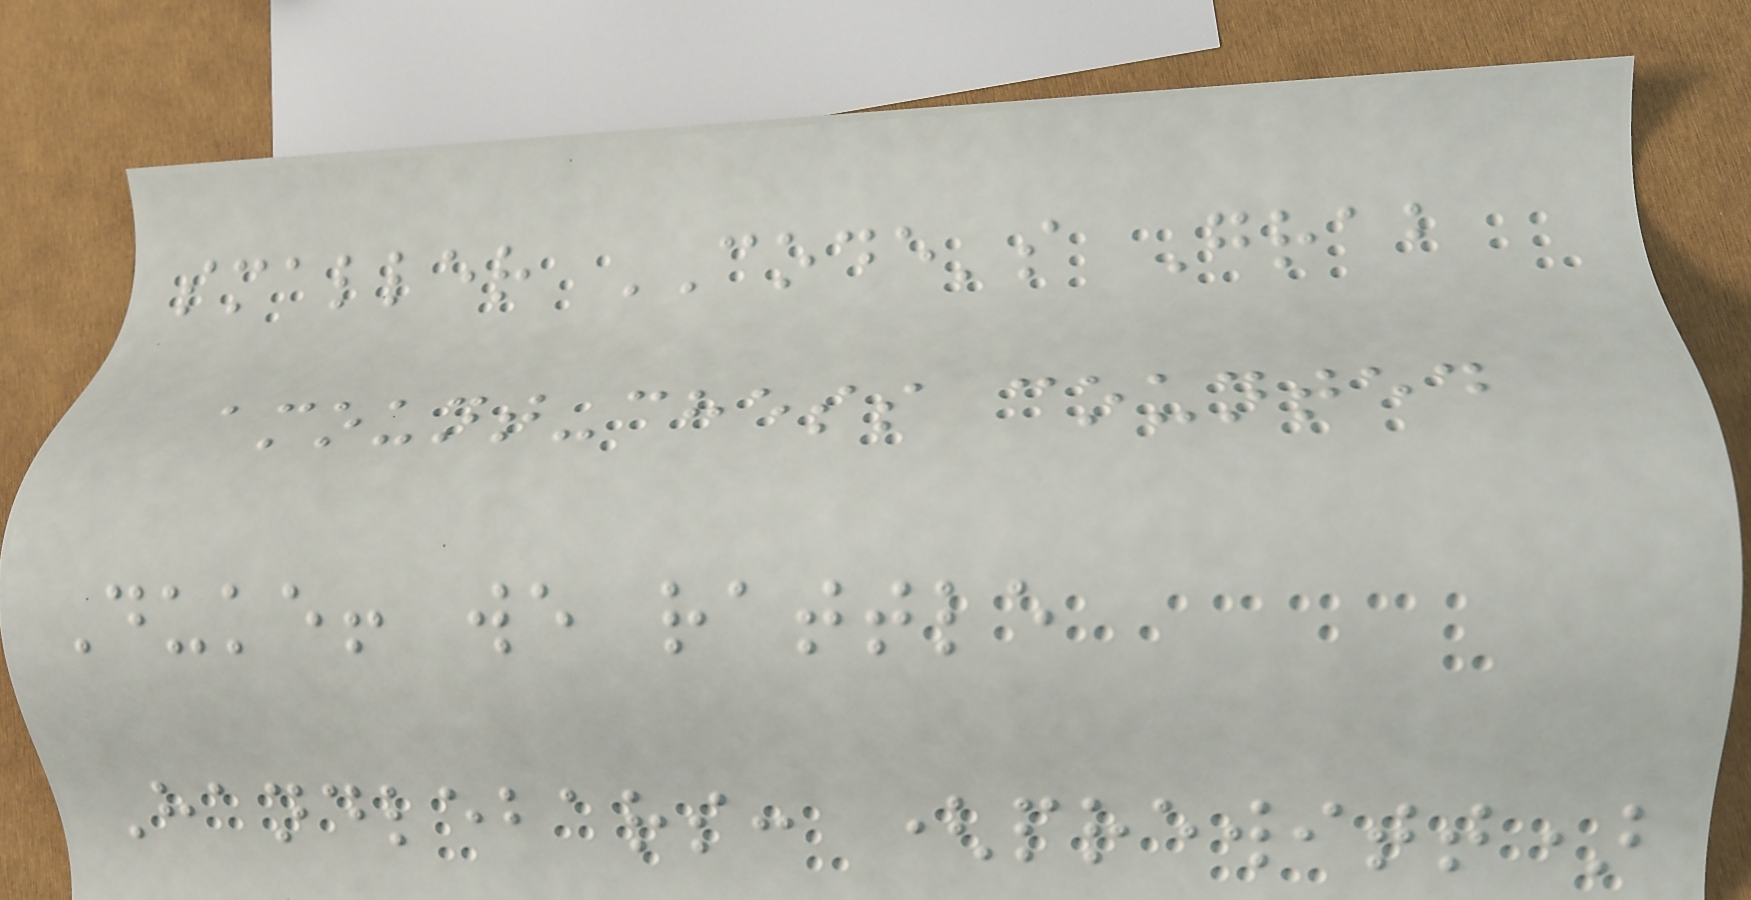smaller CODE's Grab
amount-chess counted
Duke! we rattle
Handlebars: (prewitt)
